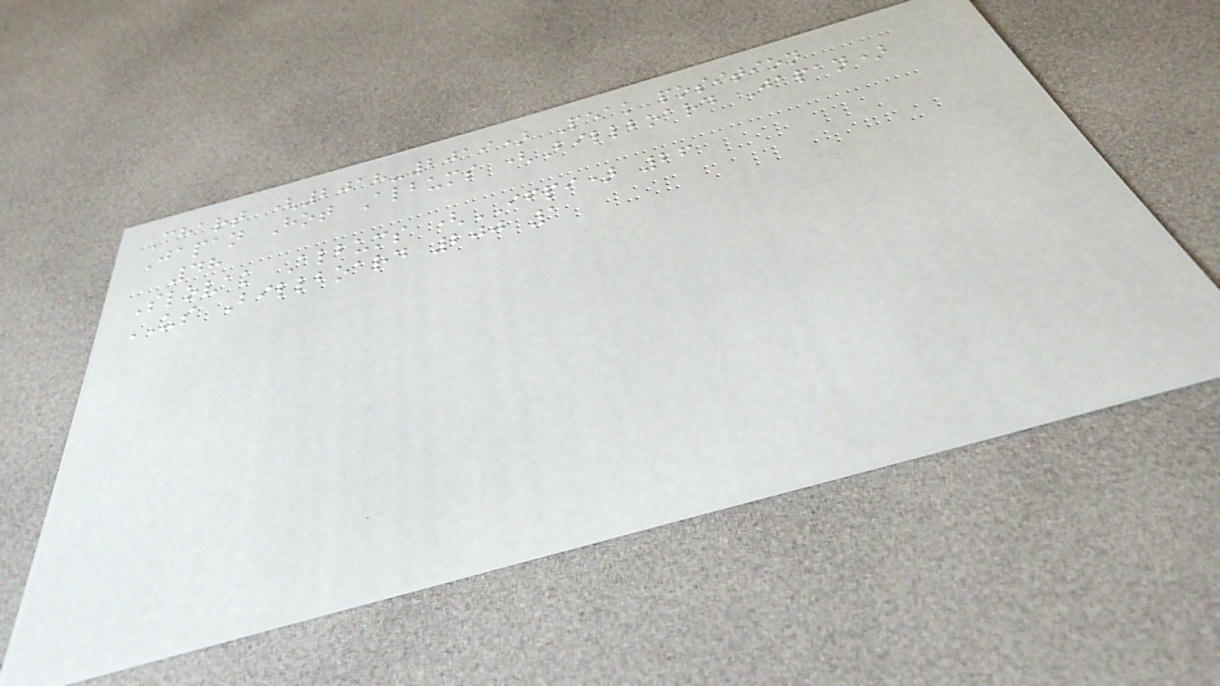Chart (2018-2019) Peak position
Japan Hot Albums (Billboard Japan)
48
Slovak Albums (IFPI) 26
US Billboard 200 1
